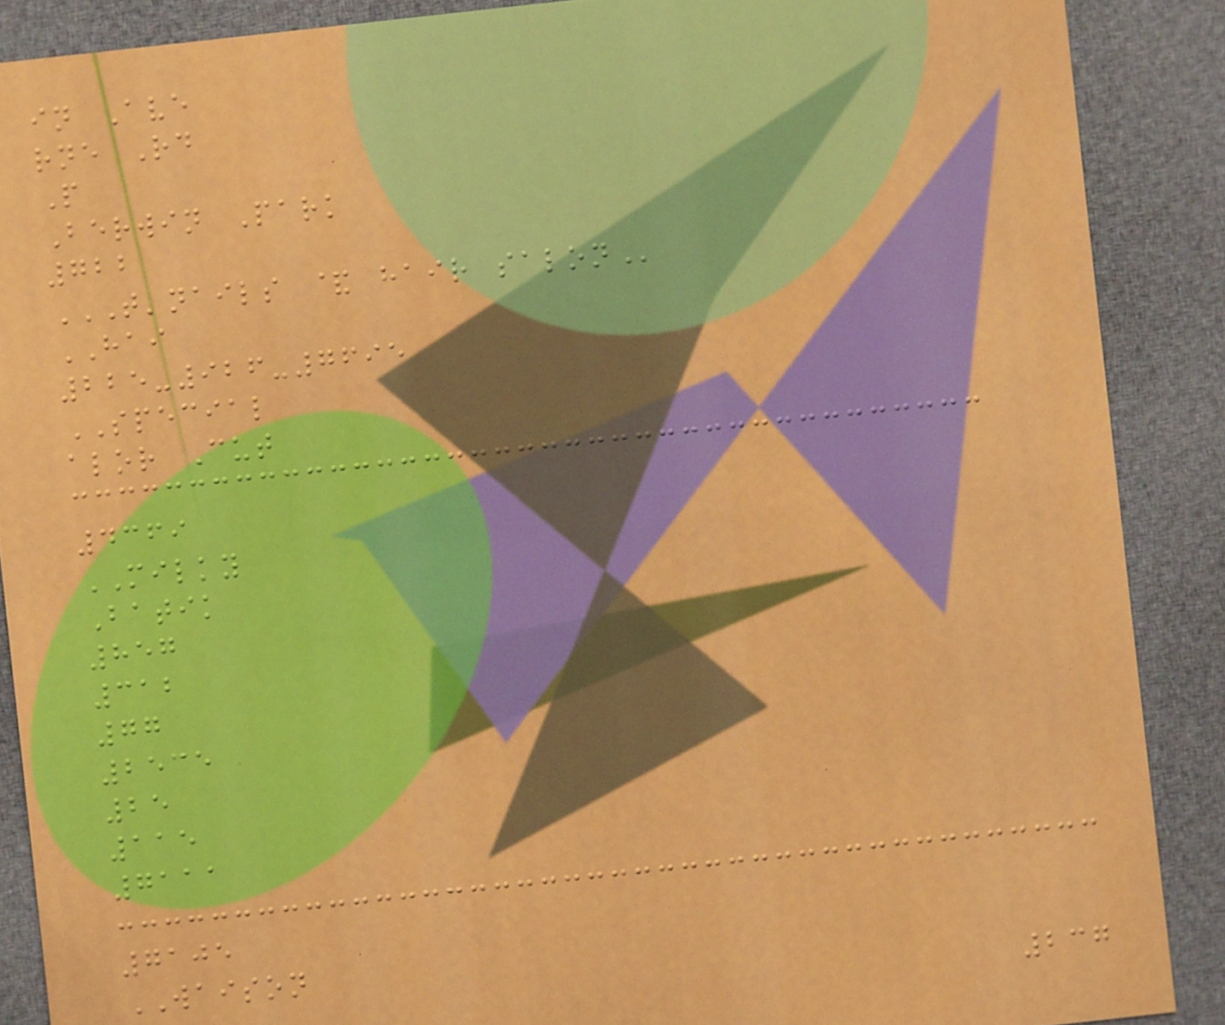in Ave
rne Rd
P
Berwin Park
722
T'NAILS & HAIR SALON
HAI
225-926-7695
SPECIAL
alor Cut
4369
MILKY
Batik
857
312
77
2535
25
115
7111
7105
WAISON
237
